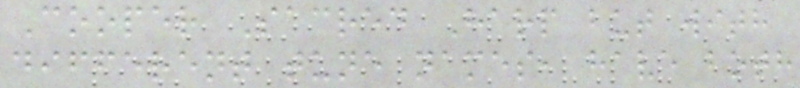Cooper Sacred Harp but with
different tune names, have both
